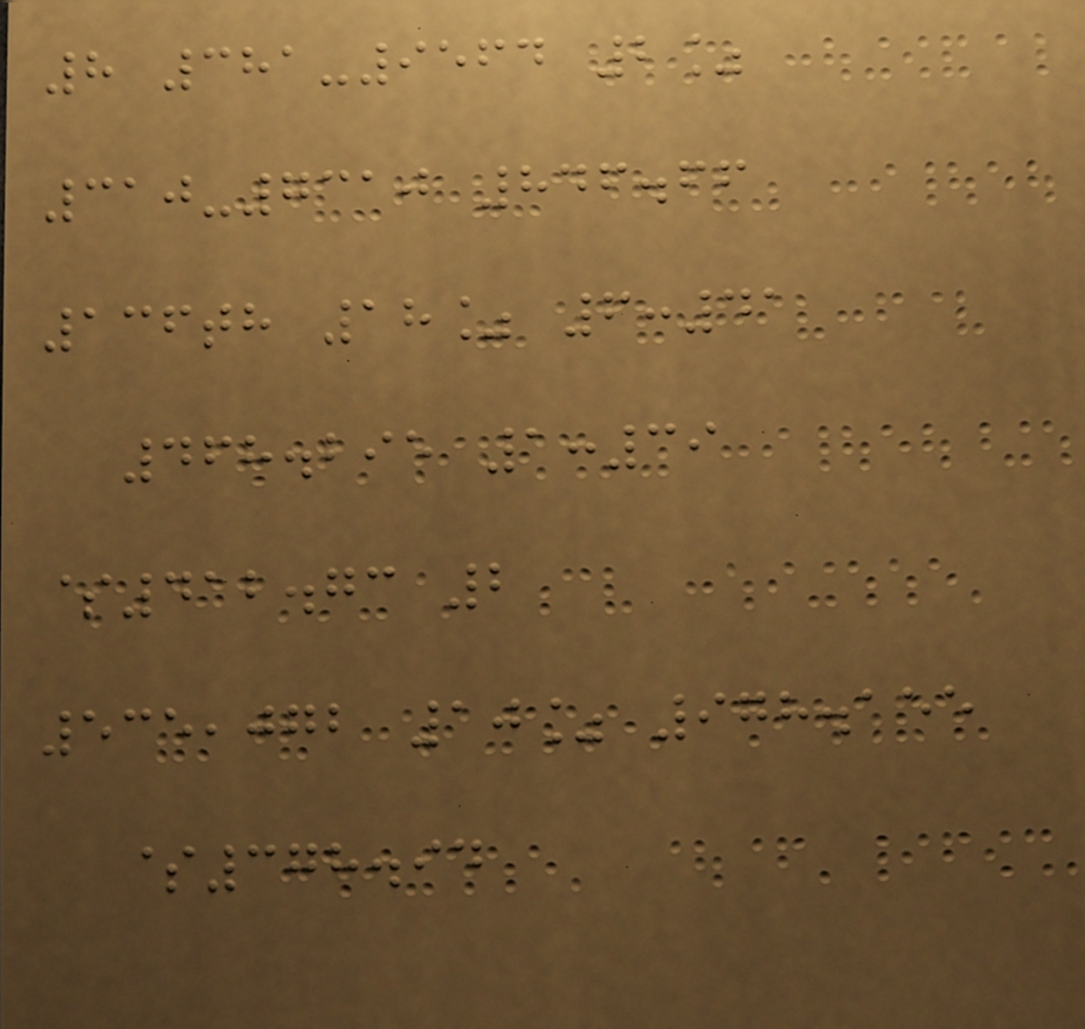8 381-9564 2%
310-7310 846.66
136th 18% 6:41
468.295 1:39
$412.73 2
535,072 10% 978.155
$378.94
